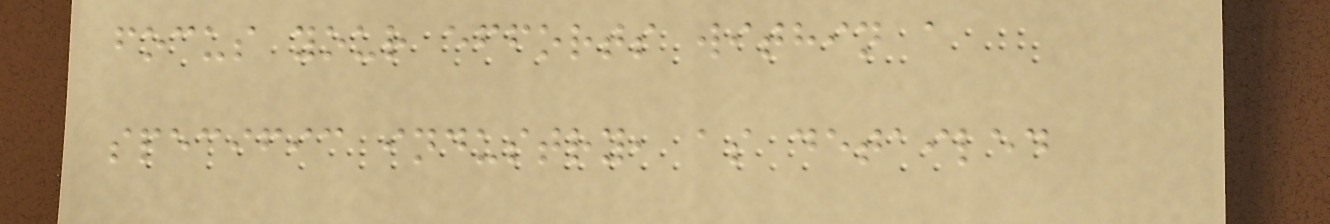focus your efforts within a
specific industry, as detailed
